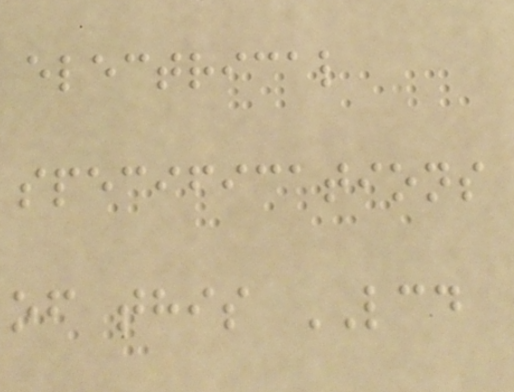electrical
specifications
of this LCD
